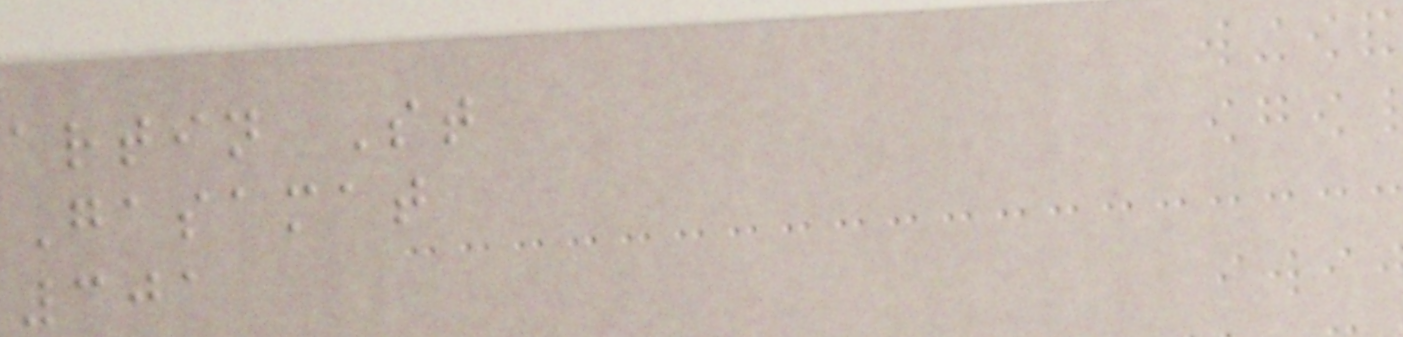artin St
Gasamat
301
